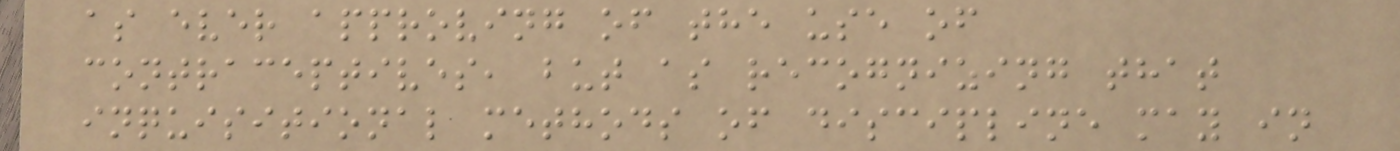as ever approving of the use of
contraceptives, but as recognizing that
inquisitional methods of discipline may in
